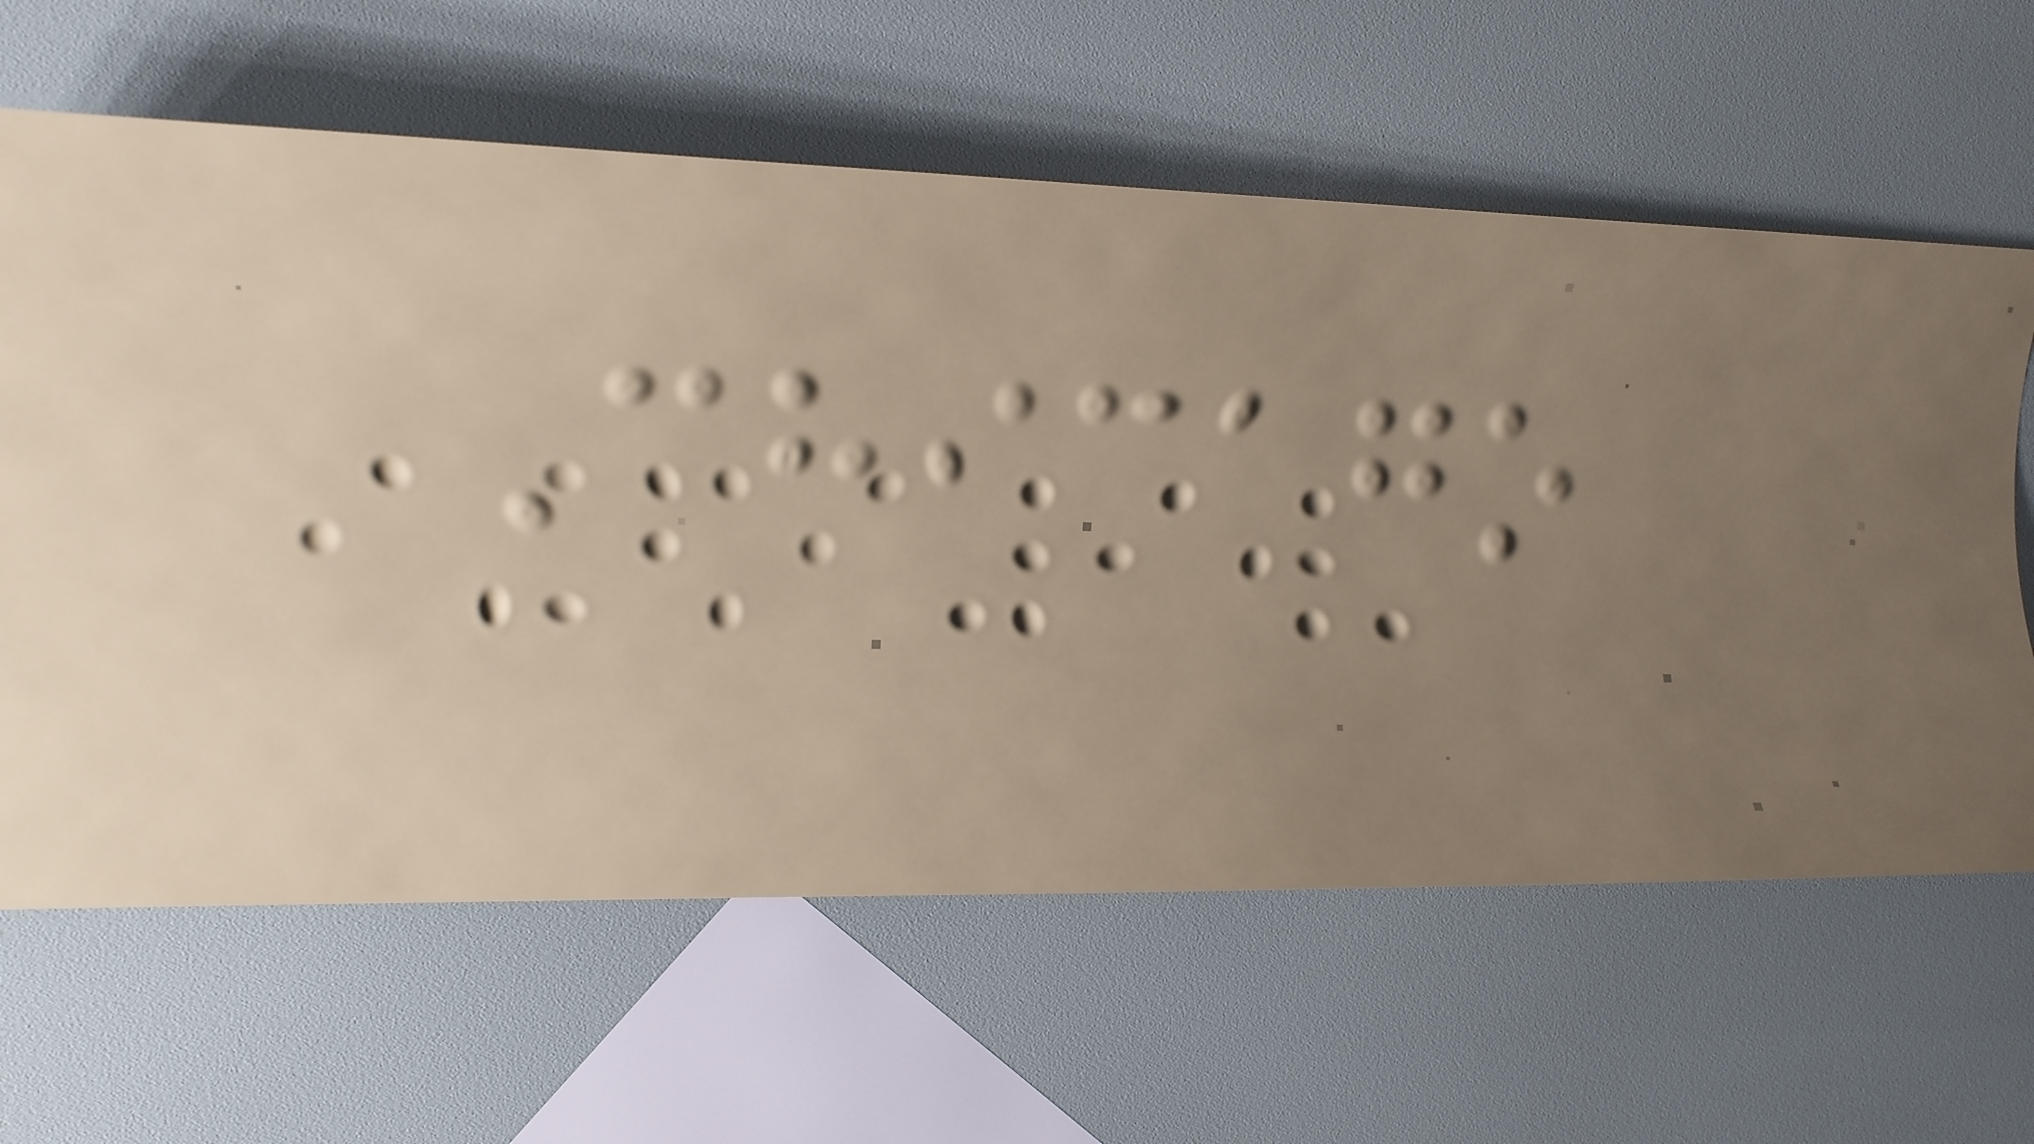Chicago
